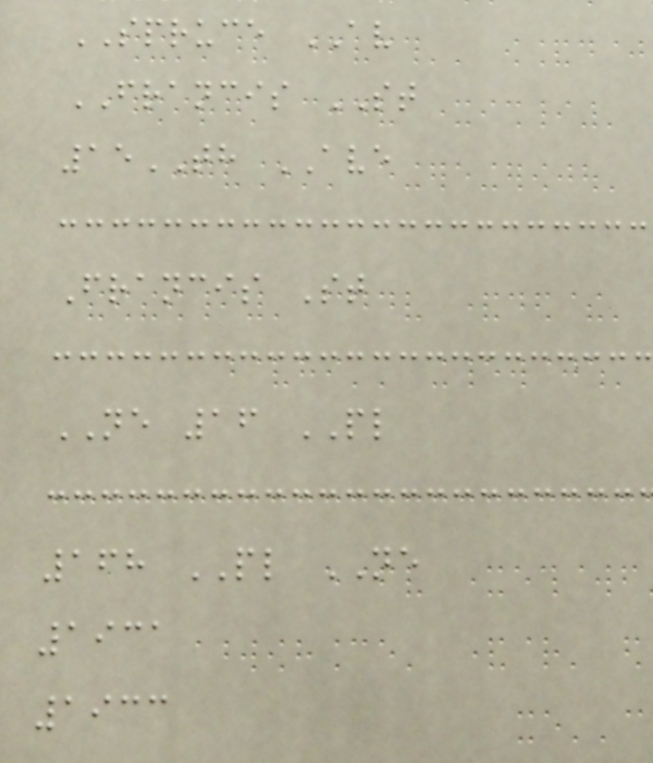SPRUCE AV
FRANCIS ST
15TH AVE
Francis St
NE 16 PL
168 PL NE
1931
1933
